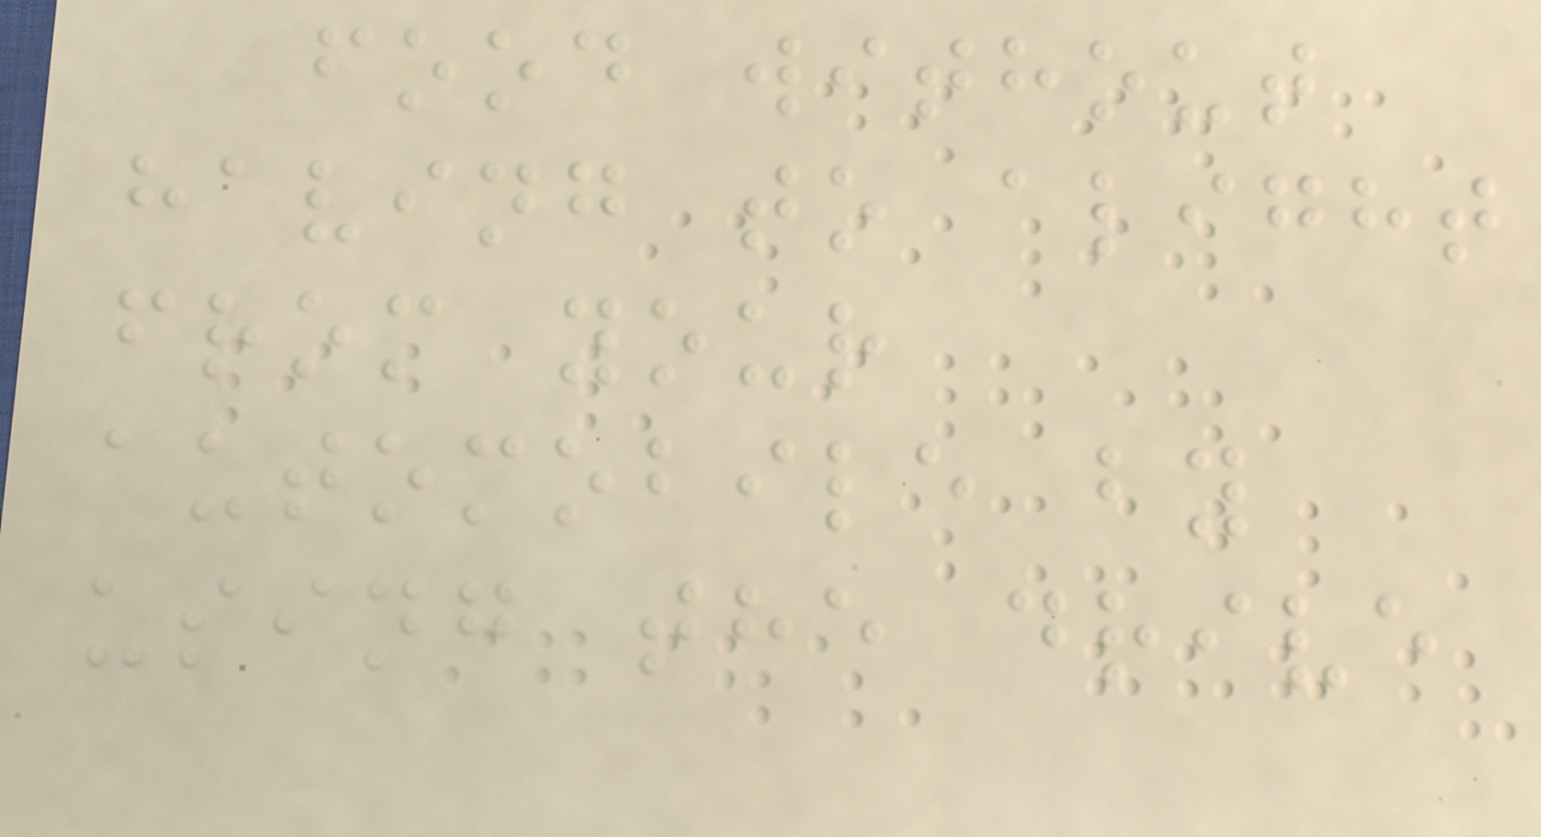food without
having to alight
from your
automobile by
using the drive
